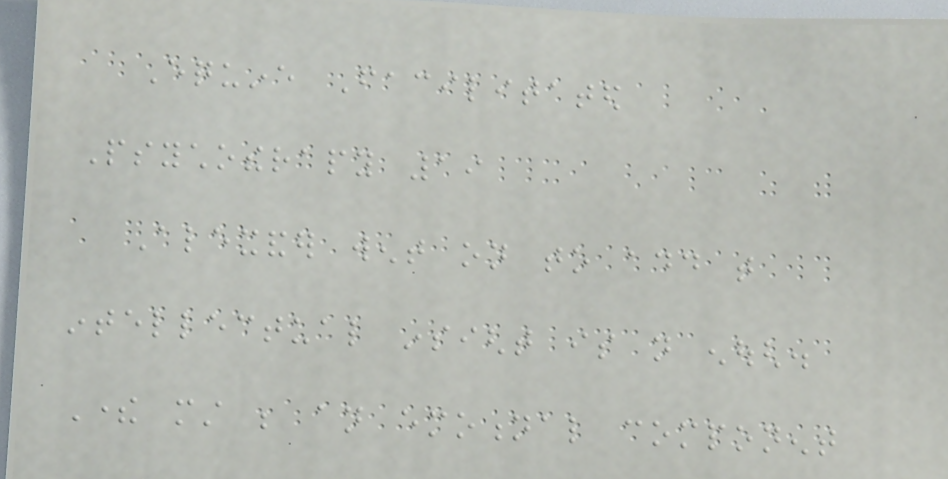Equine Facilitated
Psychotherapy 19
Alexander went on to add that
intellectual insight is not enough.
There must be an emotional component
